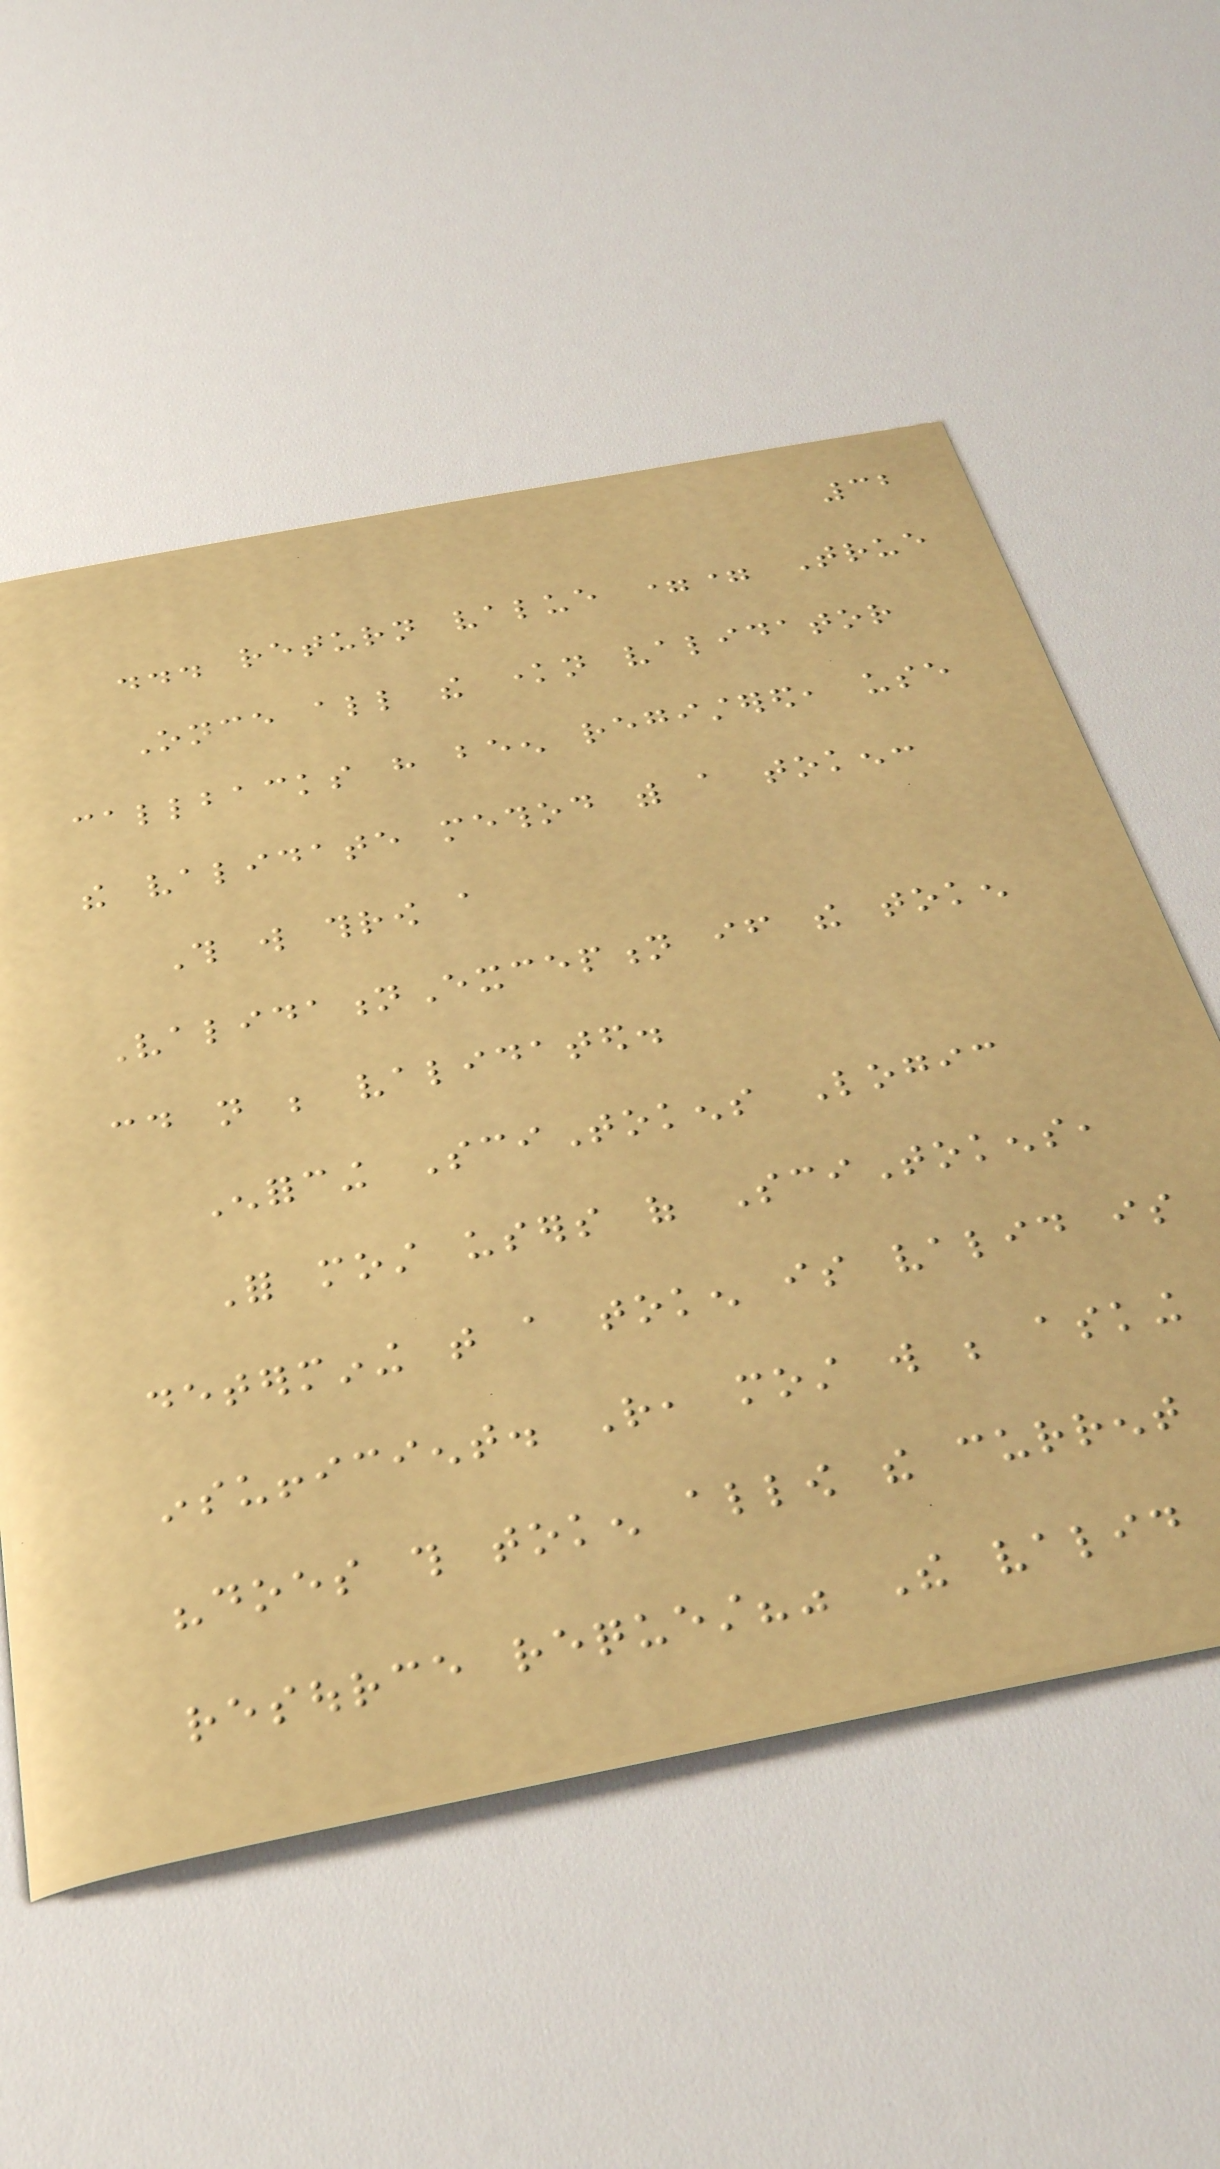32
... return value == True
Once all the known validator
callbacks have been registered, use
the validate method with a token:
This will throw a
ValidationException if the token
could not be validated.
Enforcing SciTokens Logic
For most users of SciTokens,
determining that a token is valid is
insufficient. Rather, most will be asking
"does this token allow the current
resource request?" The valid
